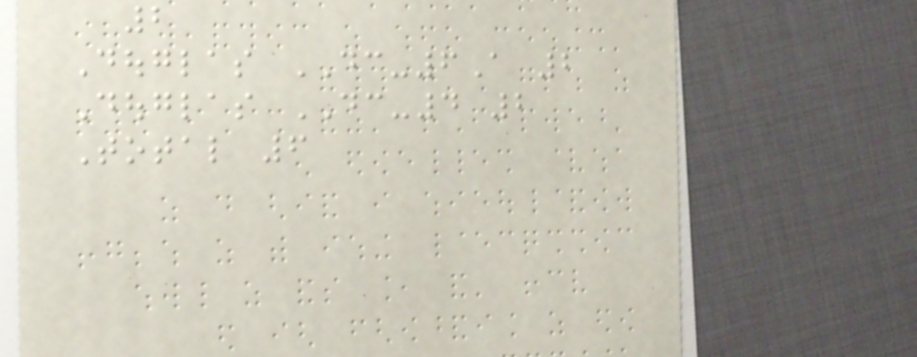2
Douglas DC-6A 2
Douglas DC-4 2
Total 6
